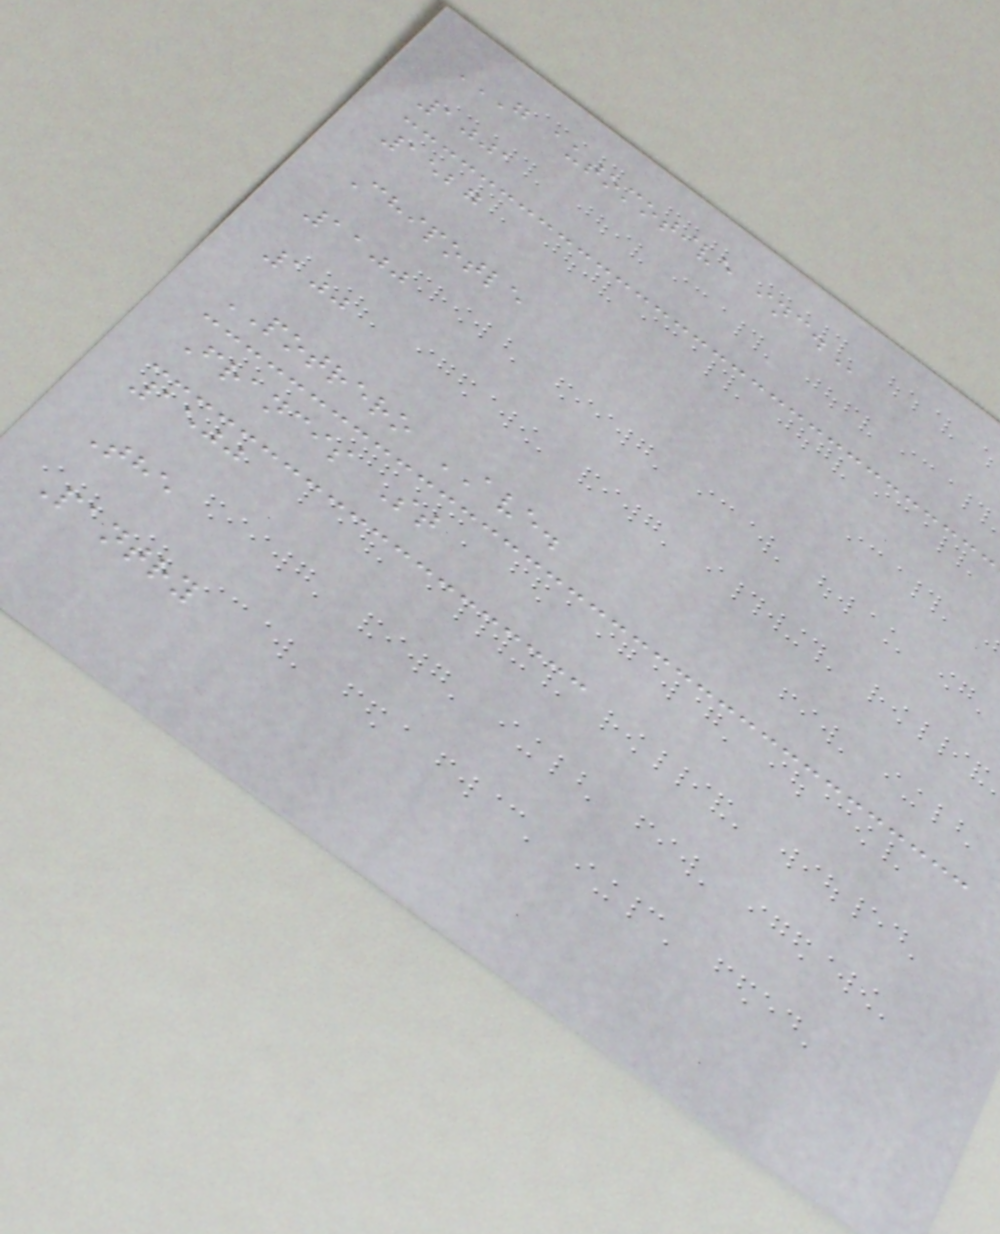G AUTOMOTIVE INC.
1001
1527
Chipotle
1100
100
POTRERO AVE.
Francis St
1500
The
Pantry
